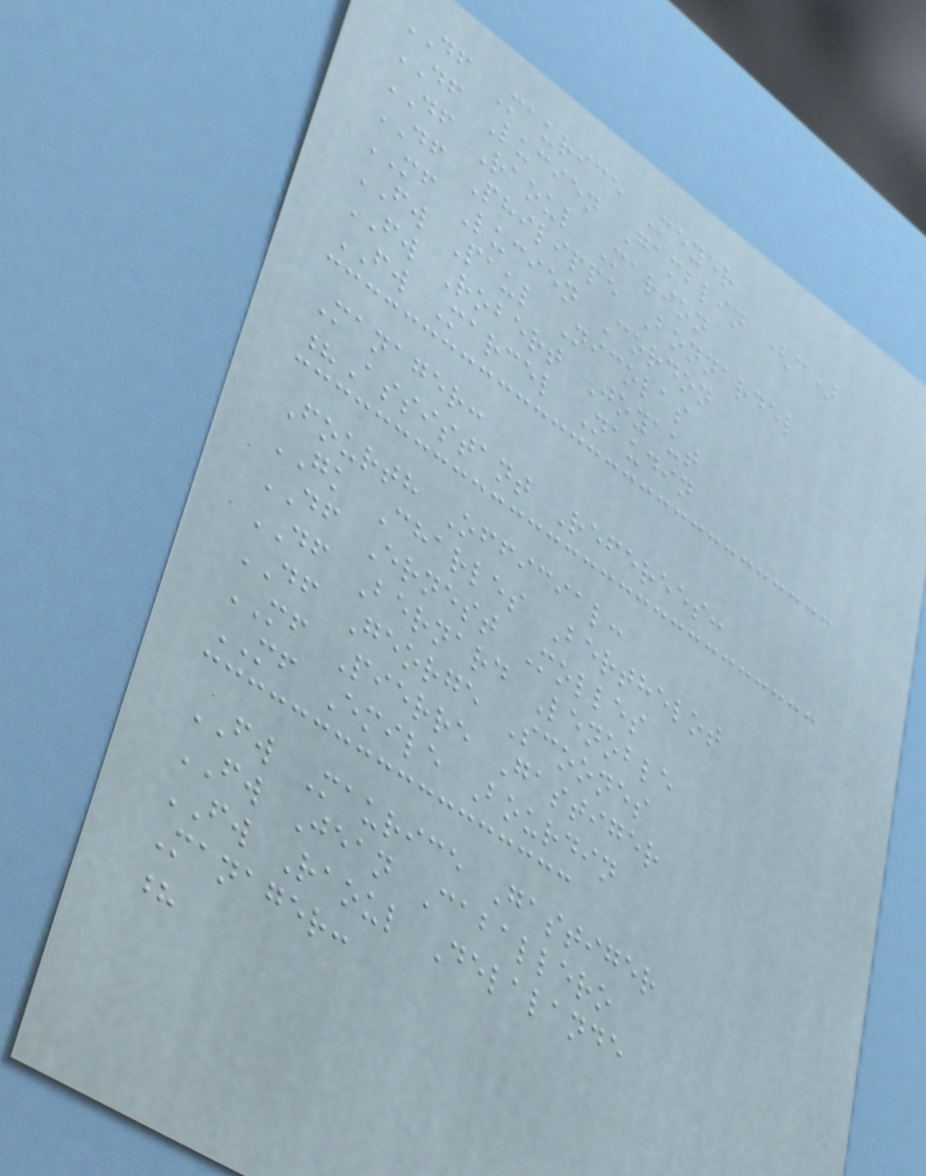DF Maurice Meyer
DF Lucien Gamblin (c)
DF Raoul Marion
DF Philippe Bonnardel
MF Lucien Cordon
FW Paul Nicolas
FW Robert Joyaut
FW Marcel Naudin
Manager:
?Assistant Referees:
Fourth Official:
GK Charles Berthelot
DF Ernest Molles
DF Bernard Lenoble
DF George Scoones
MF Pierre Gastiger
MF Emile Bourdin
FW Maurice Gastiger
FW Jean Caballero
FW Raoul Delalande
Manager:
?
